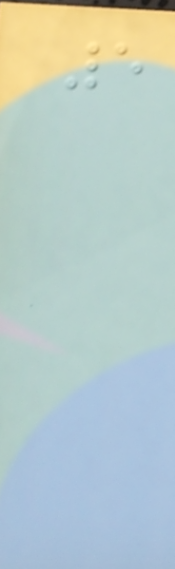5
